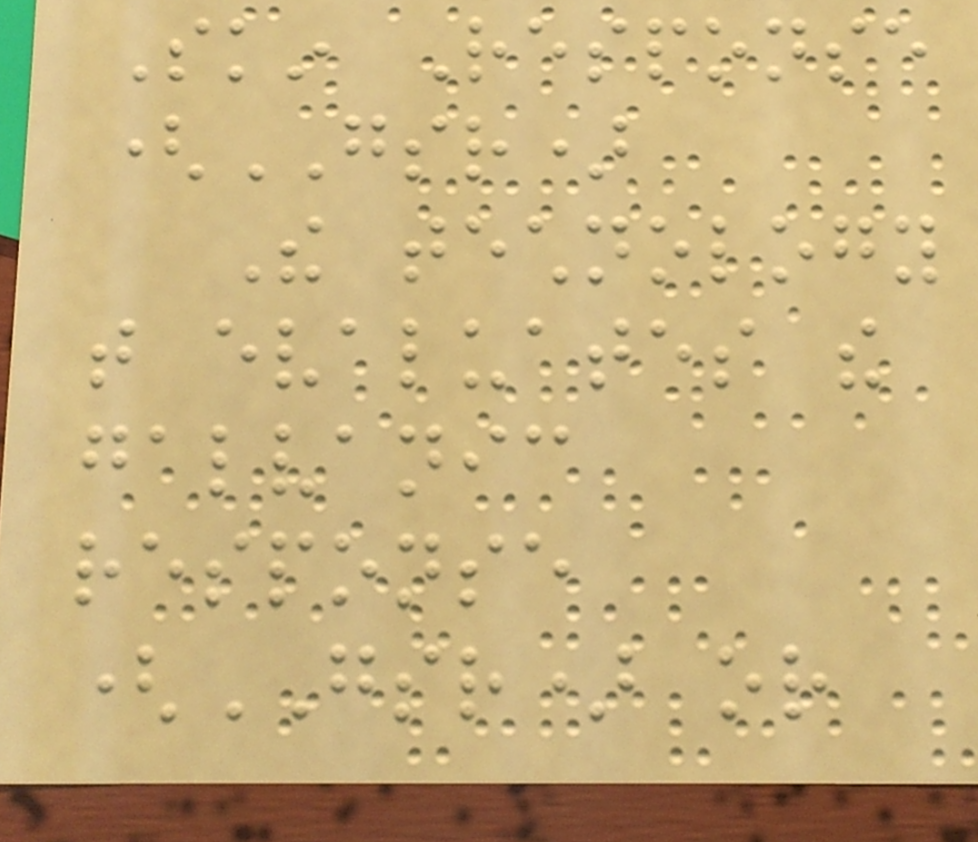Skin Response
(GSR)
The technology
that evaluates the
galvanic
response
(GSR) or
